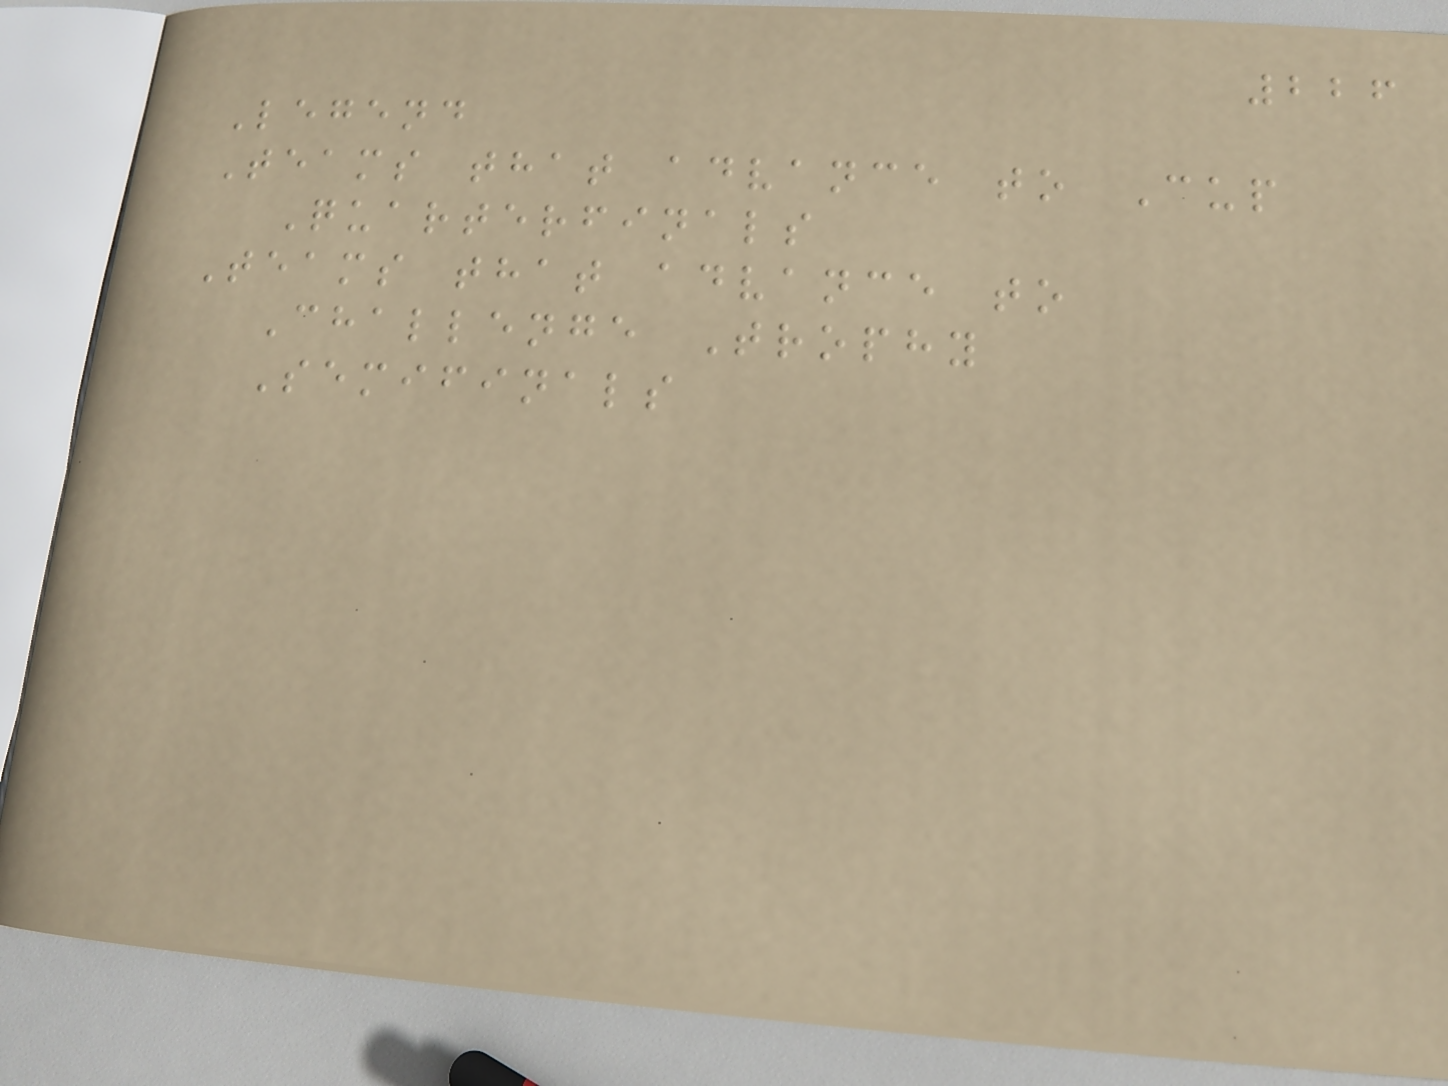226
Legend
Teams that advance to Cup
Quarterfinals
Teams that advance to
Challenge Trophy
Semifinals
